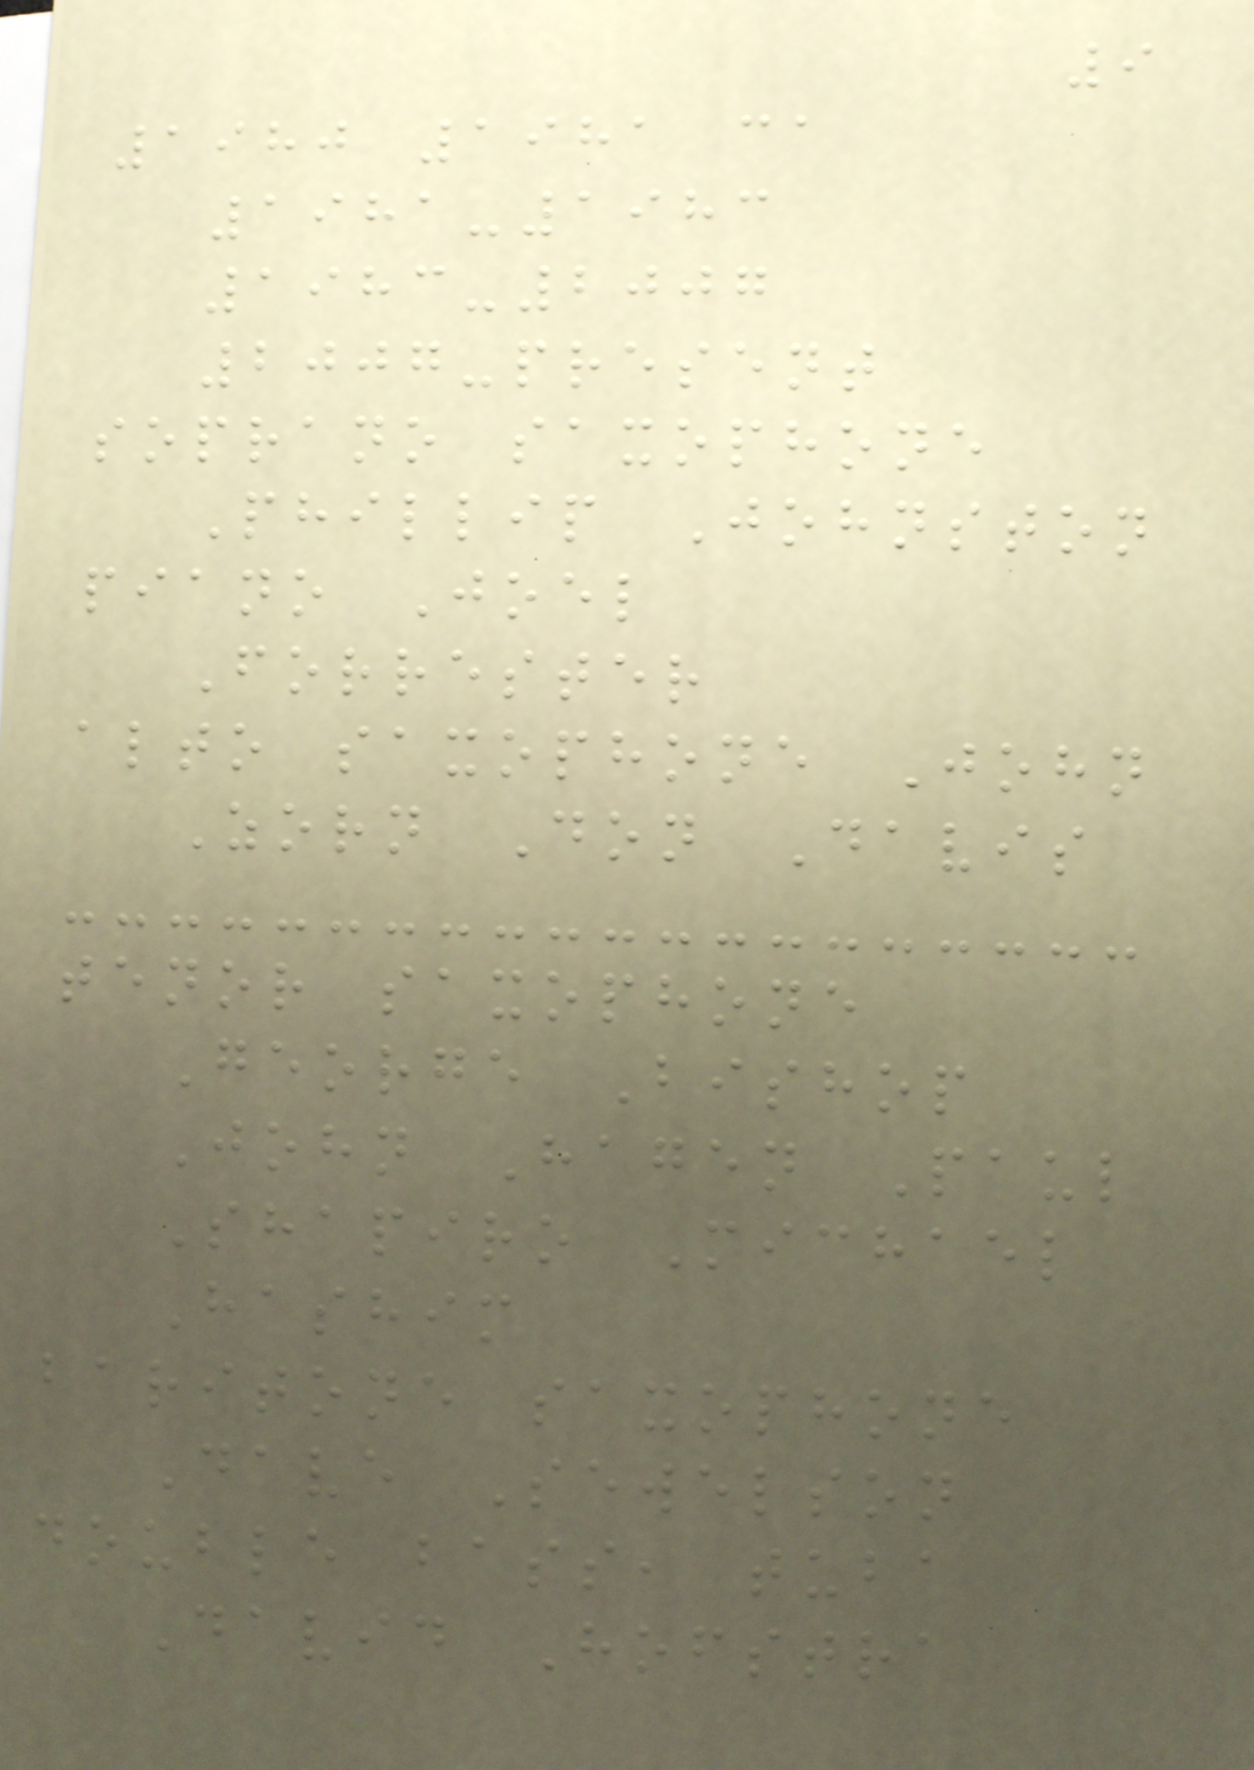9
1980 1981 ca
1981-1983
1983-2007
2007-present
soprano saxophone
Phillip Johnston
piano Joel
Forrester
alto saxophone John
Zorn Don Davis
tenor saxophone
George Bishop
John Hagen Paul
Shapiro Michael
Hashim
baritone saxophone
Dave Sewelson
double bass, tuba
David Hofstra
